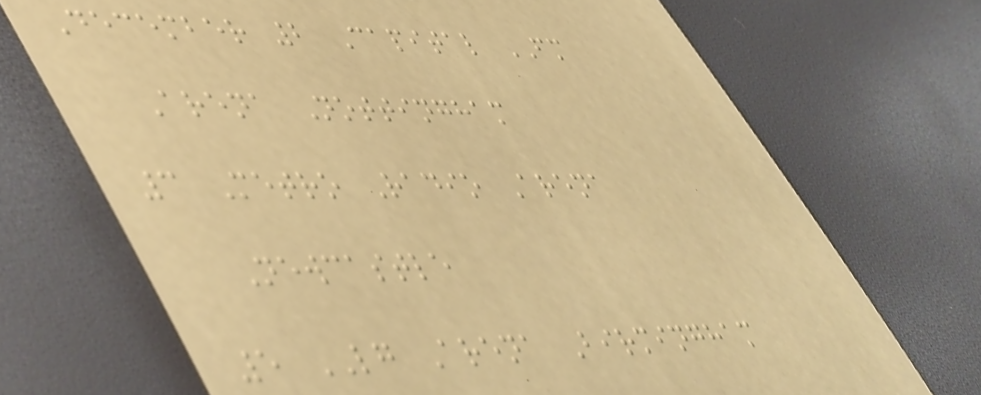December 2 Capital FM
Arena Nottingham
3 Metro Radio Arena
Newcastle
5 LG Arena Birmingham
